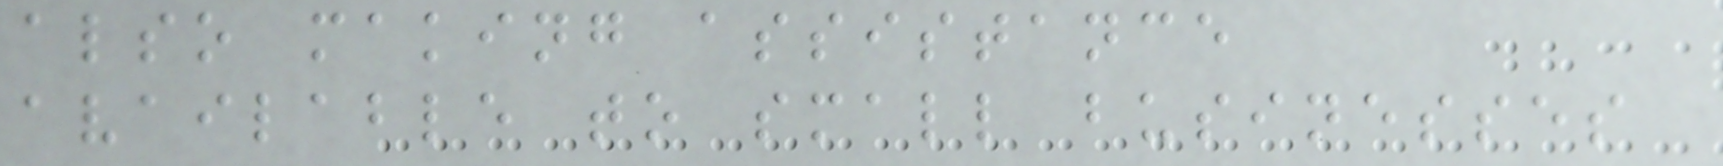also making assistance
available to small businesses
